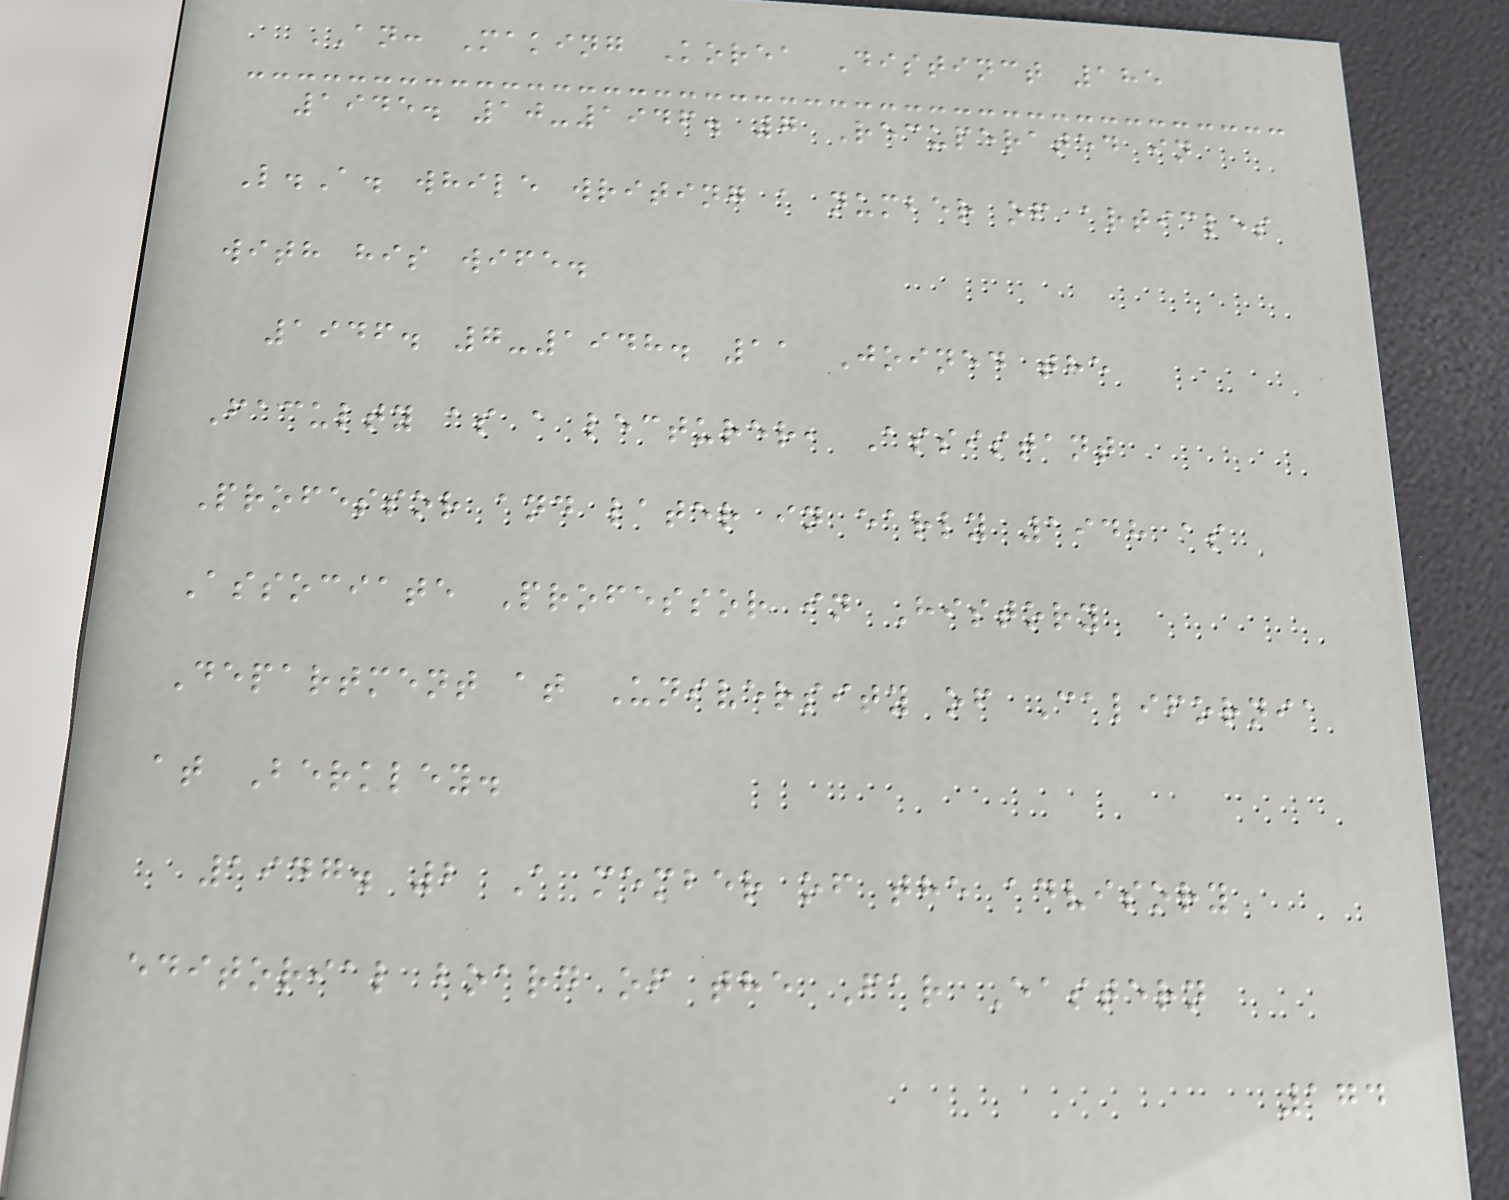AN: Making Korea Distinct 185
1945. 10-1946. 7 Recuperated in
L.A. while writing a number of articles
with his wife.
1946. 7-1948. 11 Joined the
Faculty as a lecturer, Assistant
Professor and later in early 1948 as
Associate Professor in History
Department at University of California
at Berkley.
1947. 2 A member of the advisory
editorial board of the Far Eastern
174
